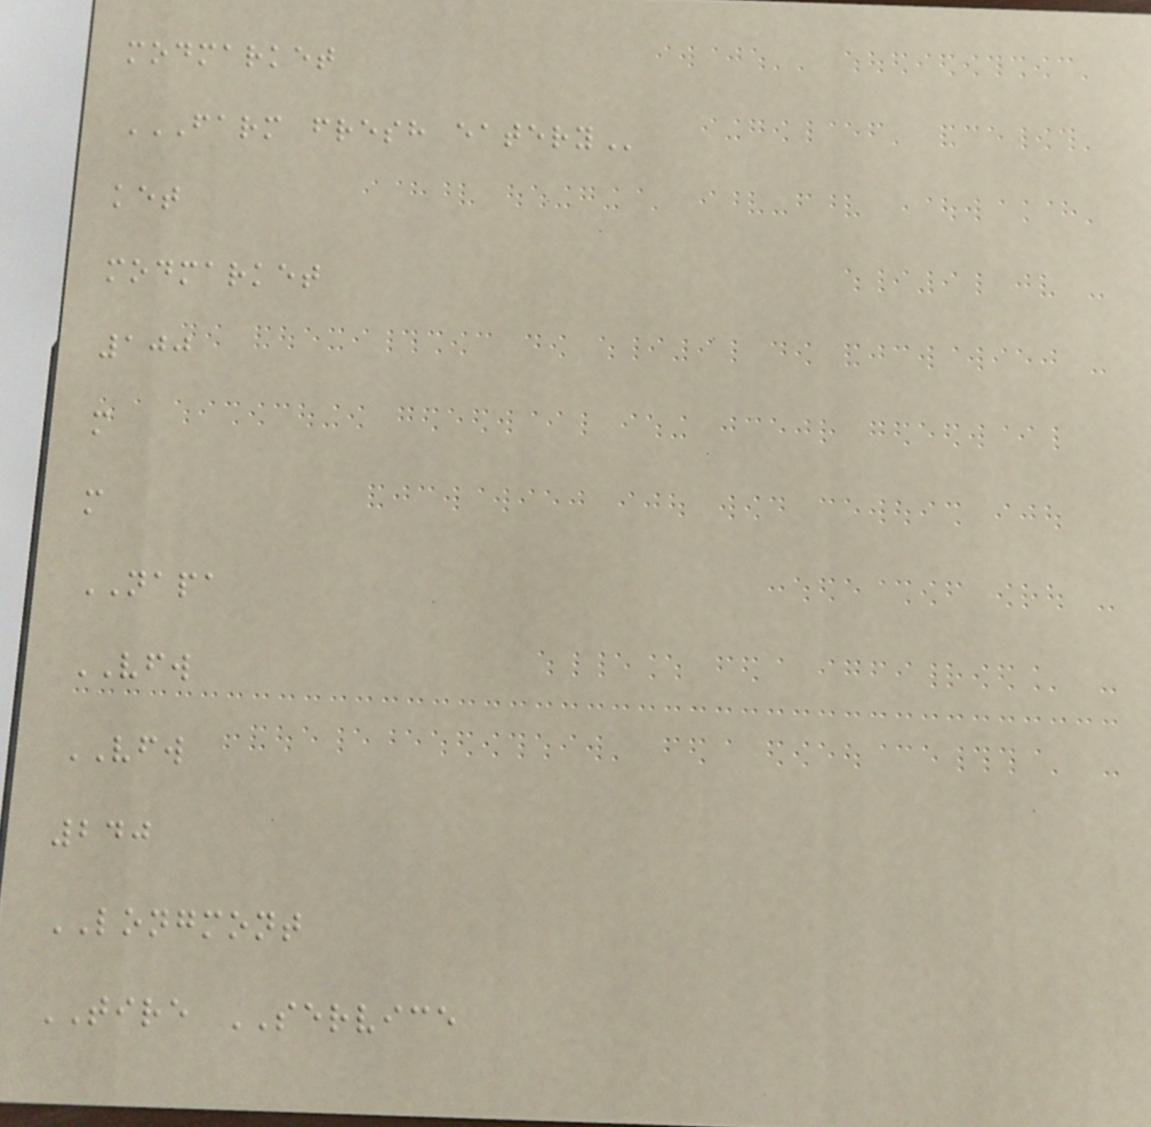modmarket
FARM FRESH EATERY
ket
modmarket
100
m
m
NAPA
VFW
VFW
240
LONGMONT
TIRE SERVICE
